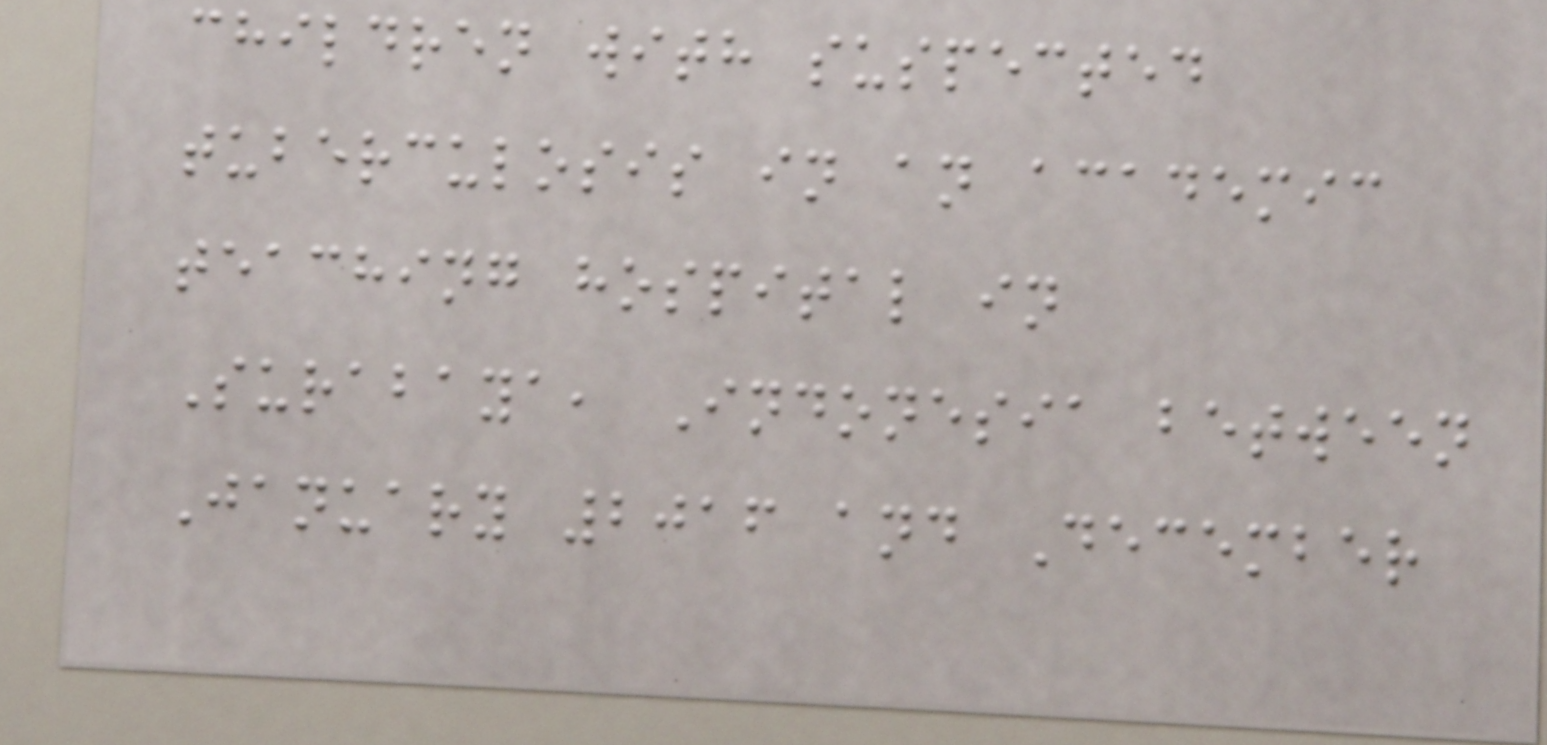children with suspected
tuberculosis in an academic
teaching hospital in
Surabaya, Indonesia between
January 2016 and December
